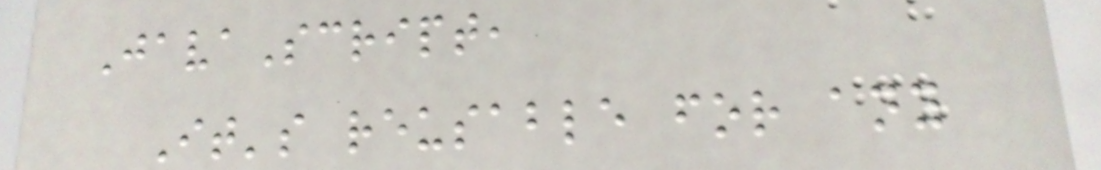JavaScript,
It's reusable for any
